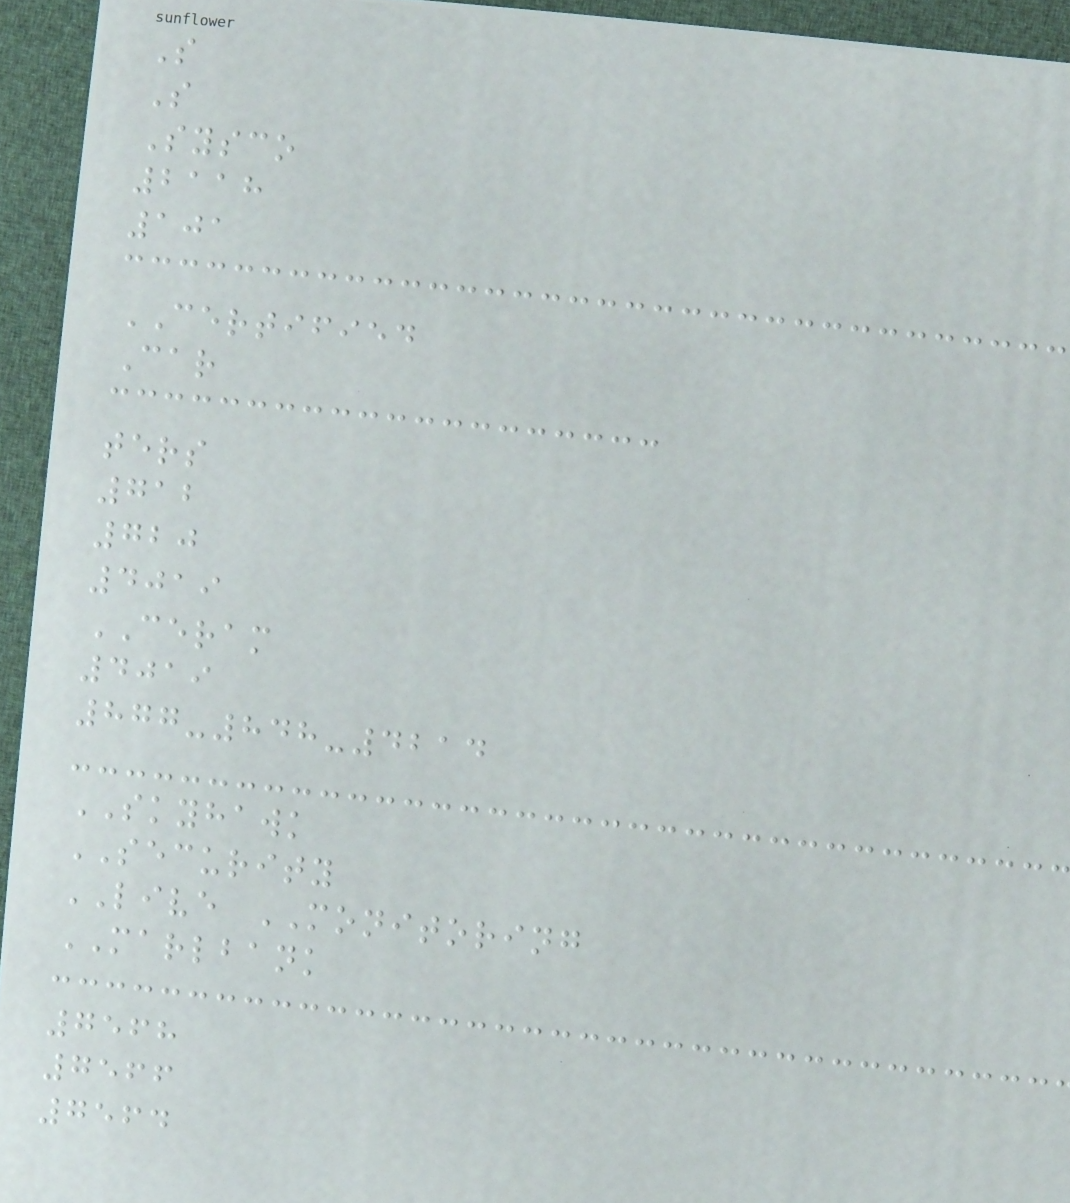S
S
Sysco
2118
101
CERTIFIED
Car
ters
712
720
4019
CERAM
4019
877-848-4214
SKYHAWK
SECURITY
LIVE MONITORING
MARLBANK
7568
7566
7564
